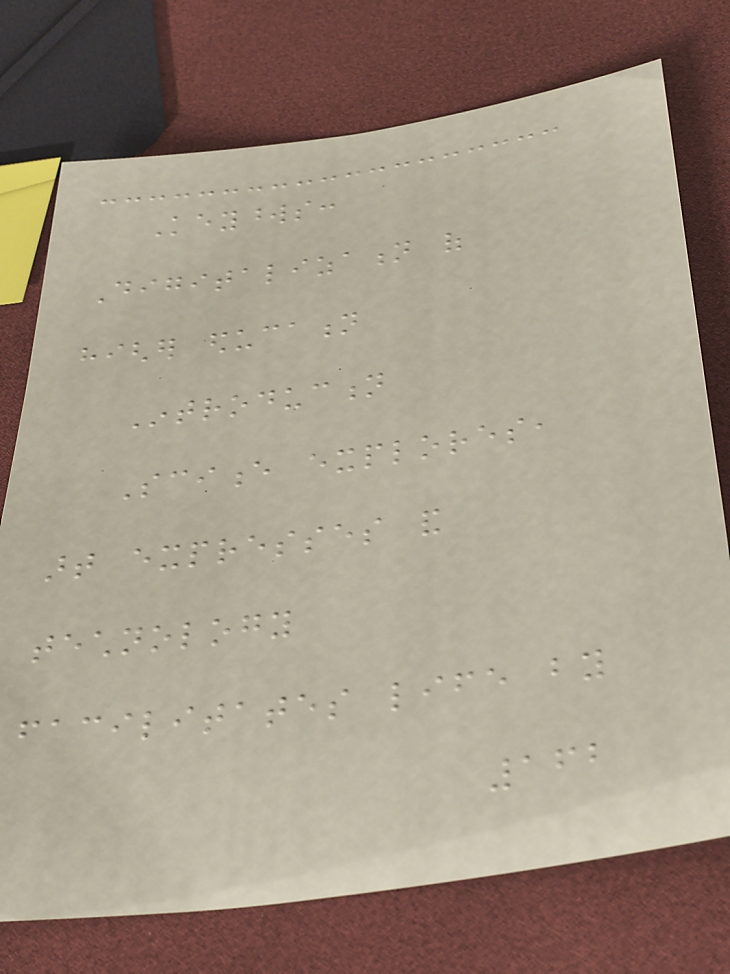Keywords:
Digitalization of
higher education
Introduction
Science explores,
art expresses and
technology
facilitates life by
162
